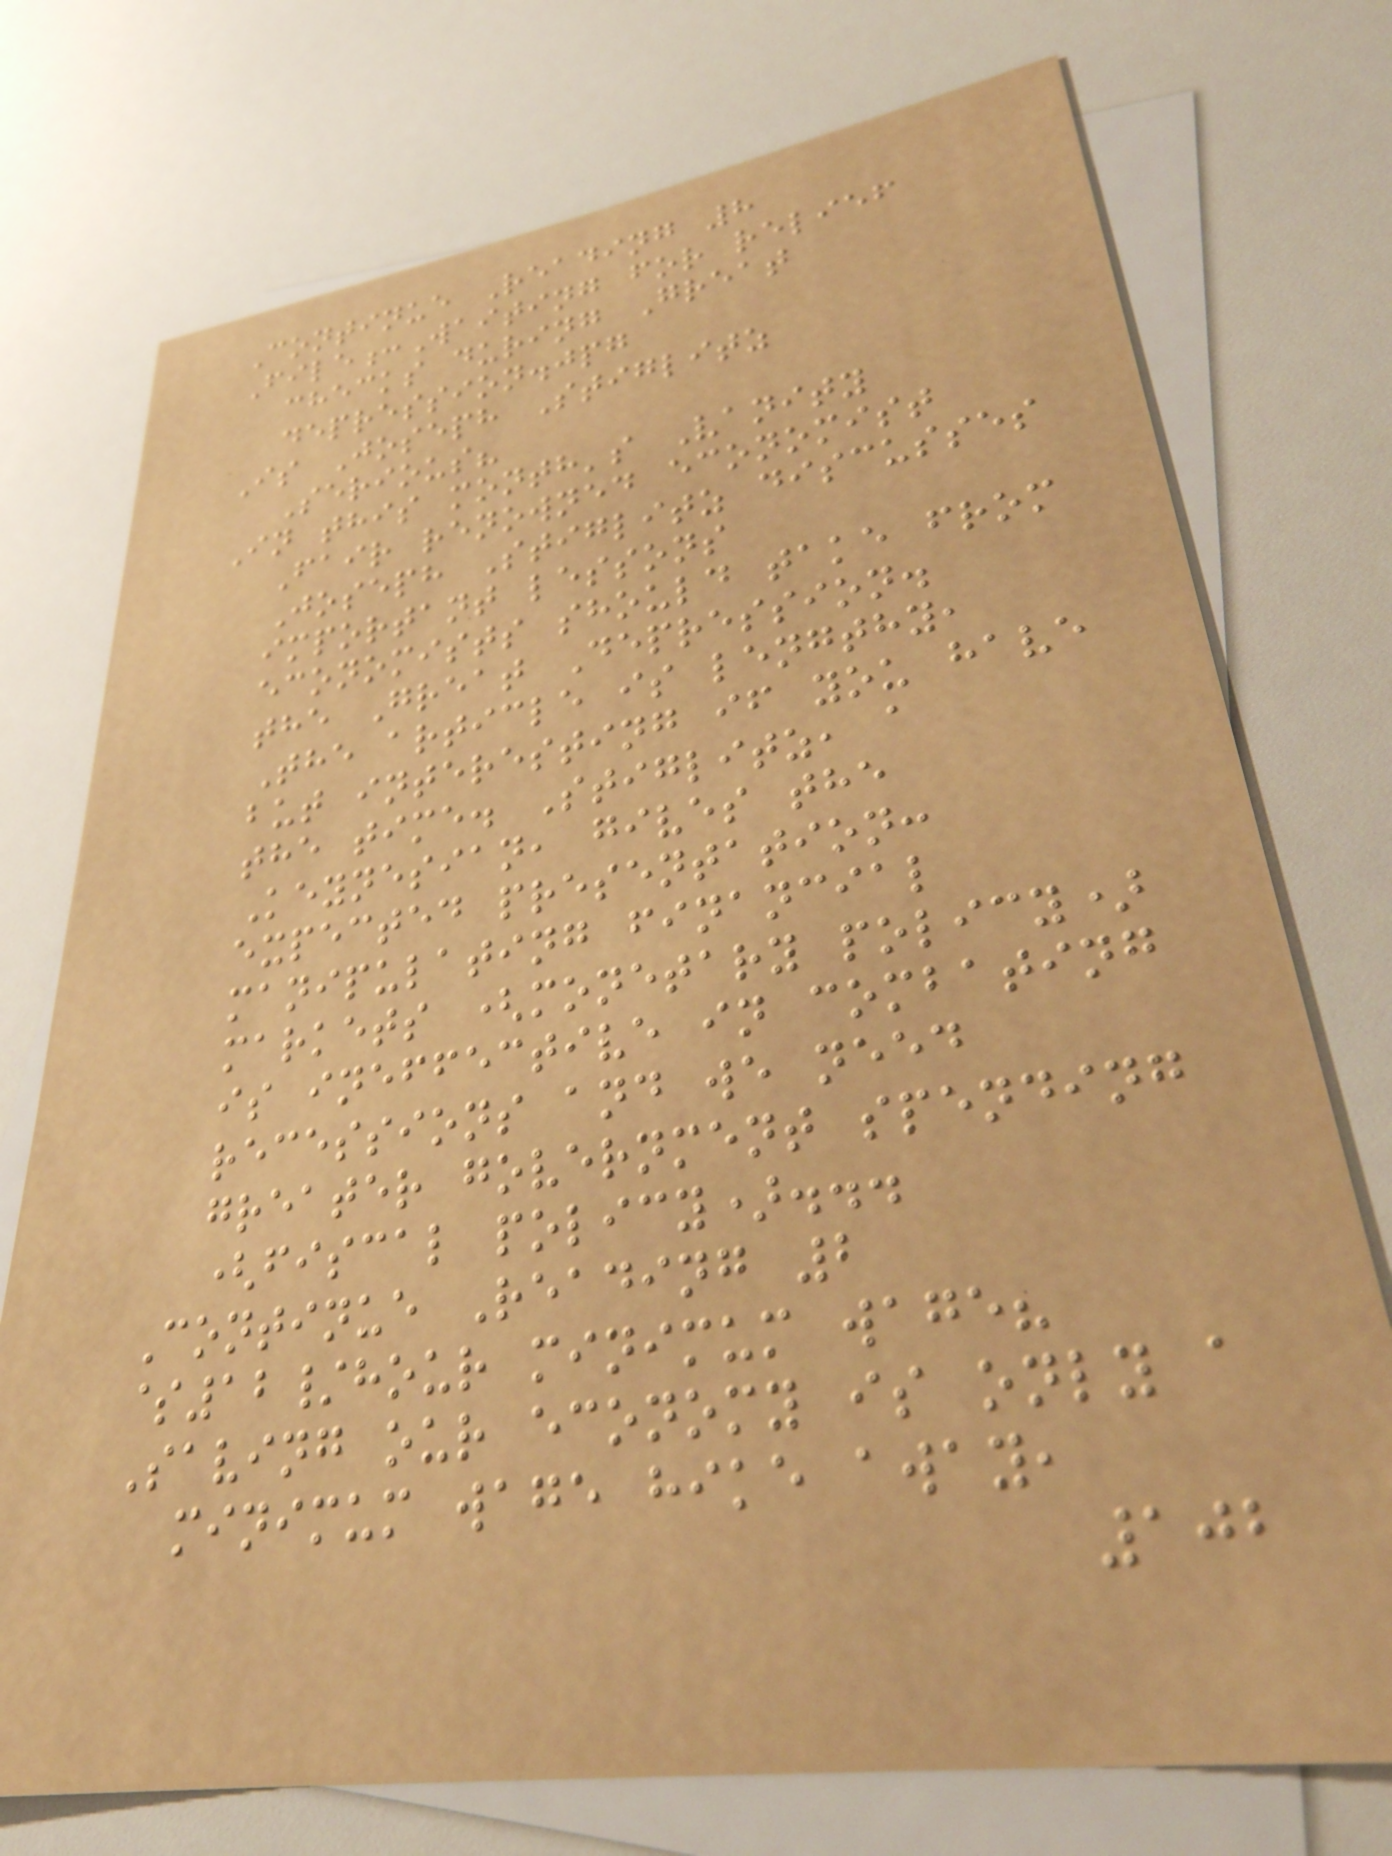Continue Reading 8
File:Waiting for relief
checks during Great
depression.jpg
Is Joseph Stiglitz
Serious?
In this month's Vanity
Fair renowned economist
Joseph Stiglitz discusses
important lessons
economists should take from
the Great Depression.
The article is lengthy,
but interesting if you have
the time. Stiglitz, a
Keynesian, gives the
expected presentation:
manipulating financial
markets (monetary policy)
is ineffective in combating
recessions and we need
greater government spending
(fiscal policy)...
Continue Reading 2
$12/hour minimum wage?
Saving our economy is only a
minimum wage hike away,
102
